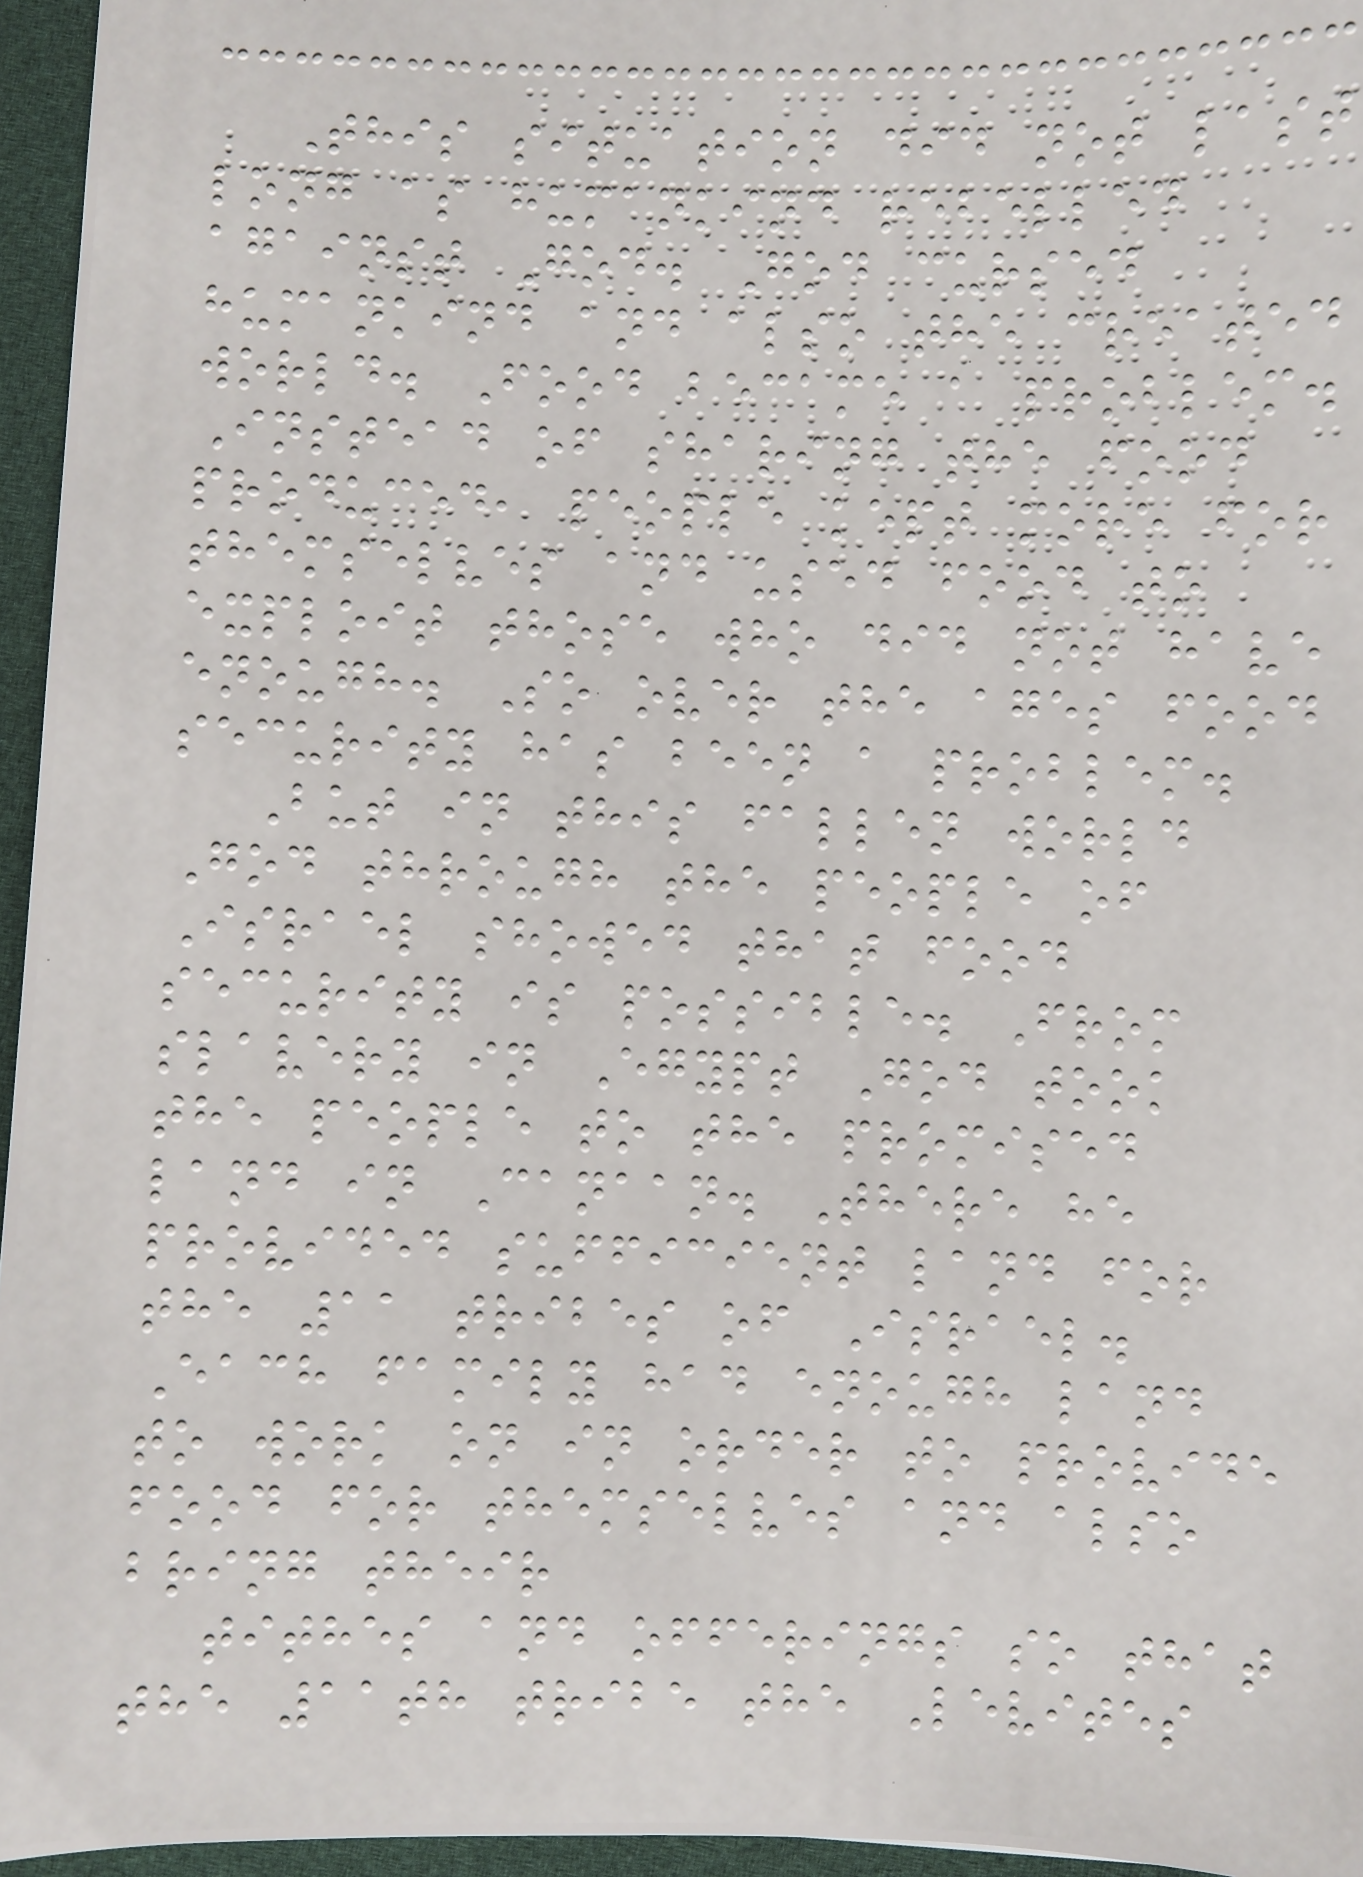This situation did not last
long as humankind rebelled
against God. God cursed
humankind and also the created
world. Food became a problem.
Instead of sharing the food
produced, people kept more for
themselves and used food to
exploit those who did not have
enough. So over the ages food
security has been a problem.
But in this fallen world
God through the people of
Israel showed that food
security is possible. From
slavery in Egypt God took
the people to the promised
land in Canaan. There he
provided sufficient land for
the 11 tribes of Israel.
Each family had enough land
to work on in order to provide
food for themselves and also
bring their
tithes and offerings so that
the 11th tribe the Levites
